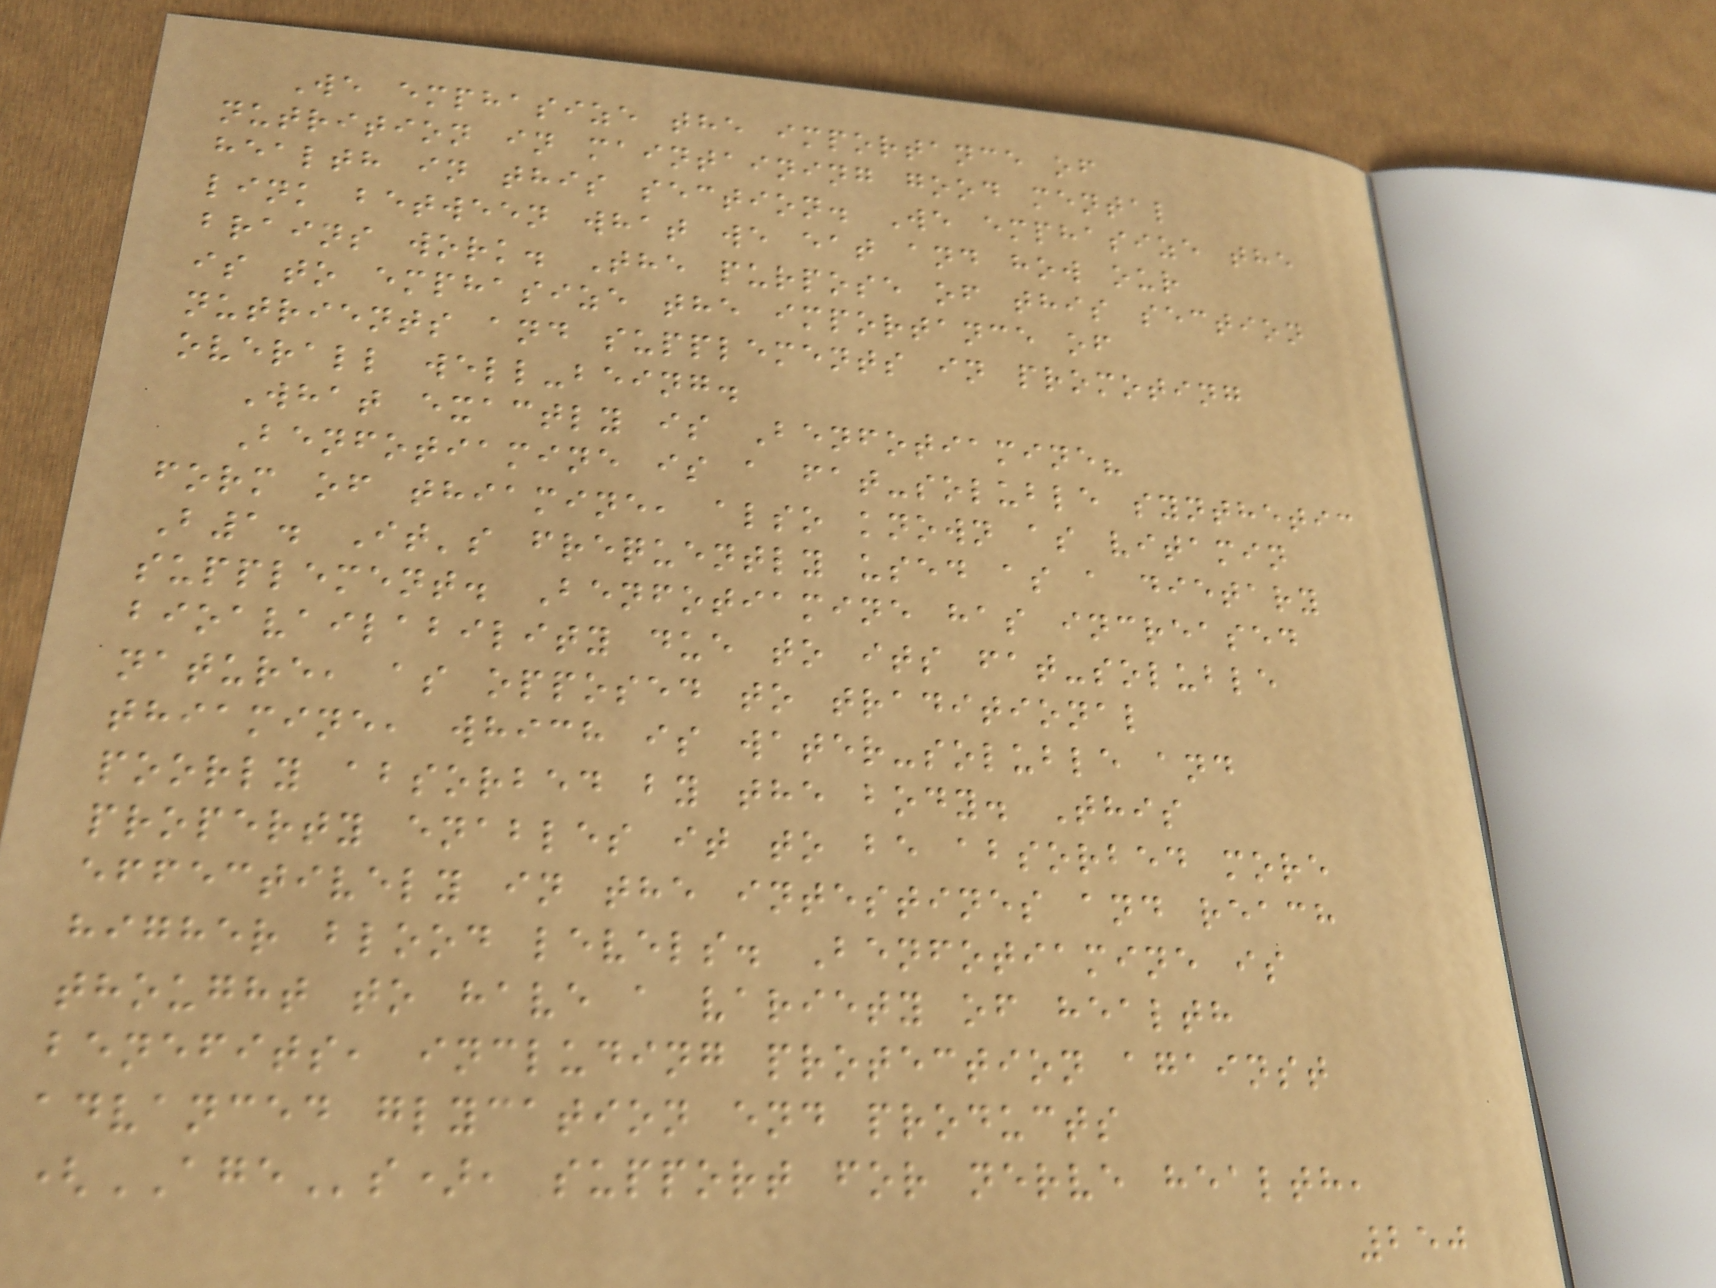We emphasize the importance of
nutrition in maintaining good mental
health in this section. We emphasize the
link between what we eat and how our
brains work. The purpose of this section
is to emphasize the importance of
nutrients and supplements in promoting
overall well-being.
What exactly is Benfotiamine?
Benfotiamine is a fat-soluble synthetic
form of thiamine, also known as vitamin
B1. It's frequently used as a dietary
supplement. Benfotiamine has increased
bioavailability due to its fat-soluble
nature, as opposed to traditional
thiamine, which is water-soluble and
poorly absorbed by the body. This
property enables it to be absorbed more
effectively in the intestines and reach
higher blood levels. Benfotiamine is
thought to have a variety of health
benefits, including protection against
advanced glycation end products
(AGEs), support for nerve health,
250
